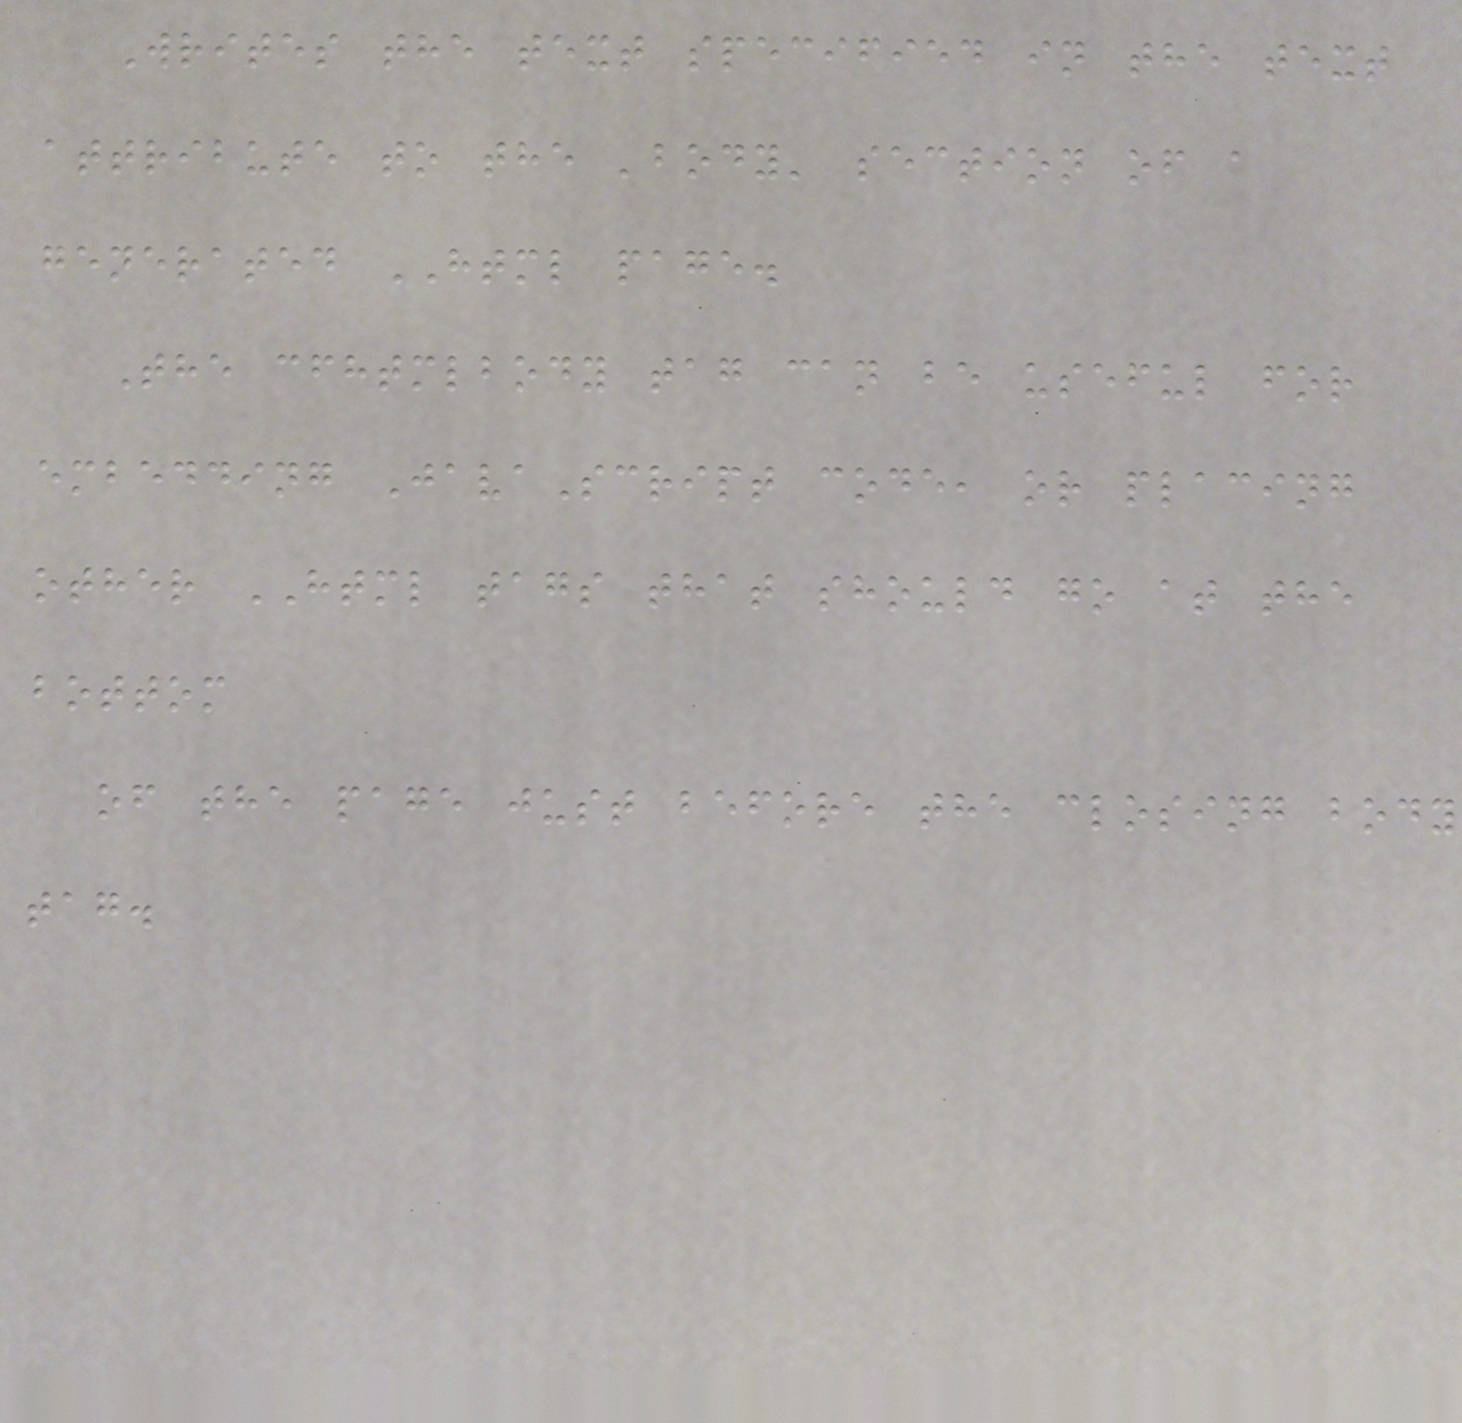Writes the text specified in the text
attribute to the 'body' section of a
generated HTML page.
The cfhtmlbody tag can be useful for
embedding JavaScript code, or placing
other HTML tags that should go at the
bottom
of the page just before the closing body
tag.
